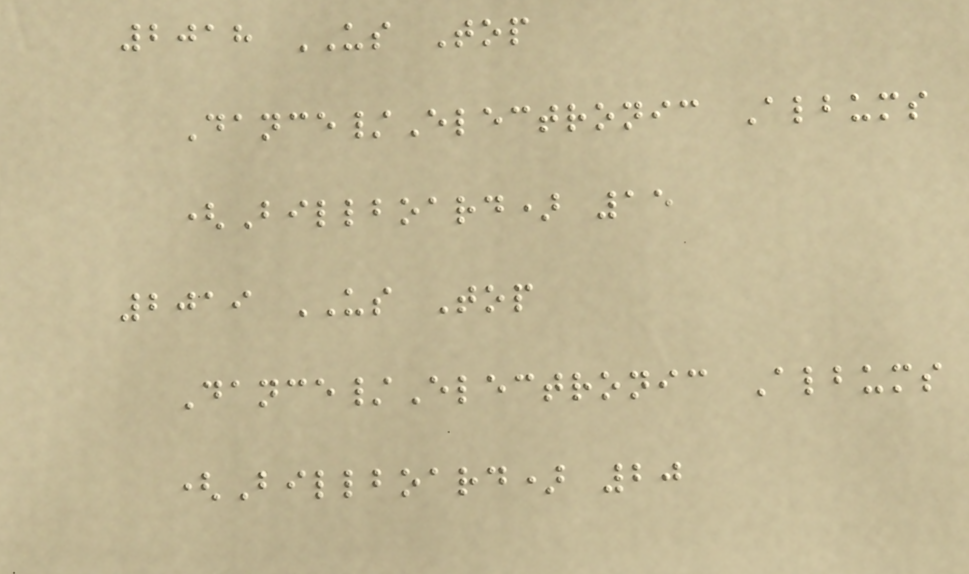2018 US Top
Dance/Electronic Albums
(Billboard) 15
2019 US Top
Dance/Electronic Albums
(Billboard) 20
